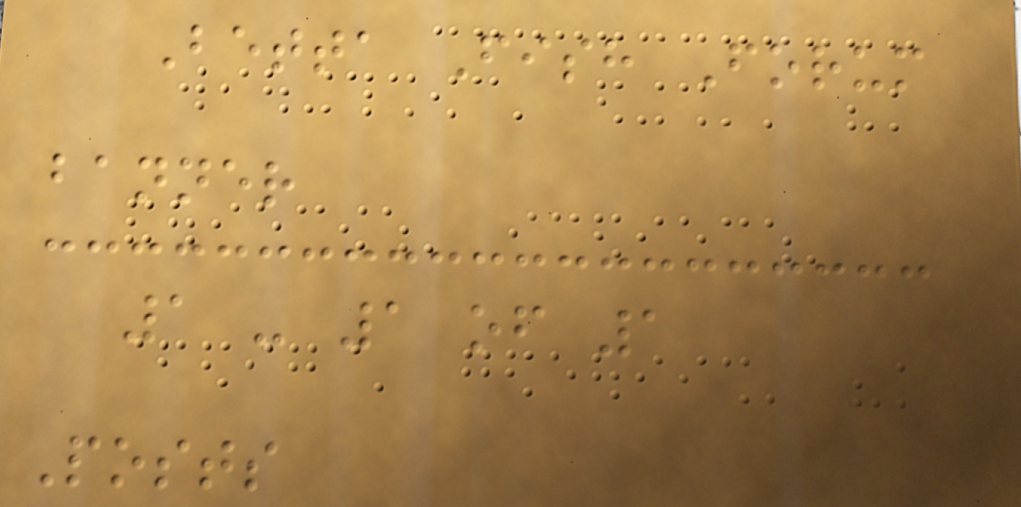Betta Fish Forum
banner
1 - 1 of 1
Posts
